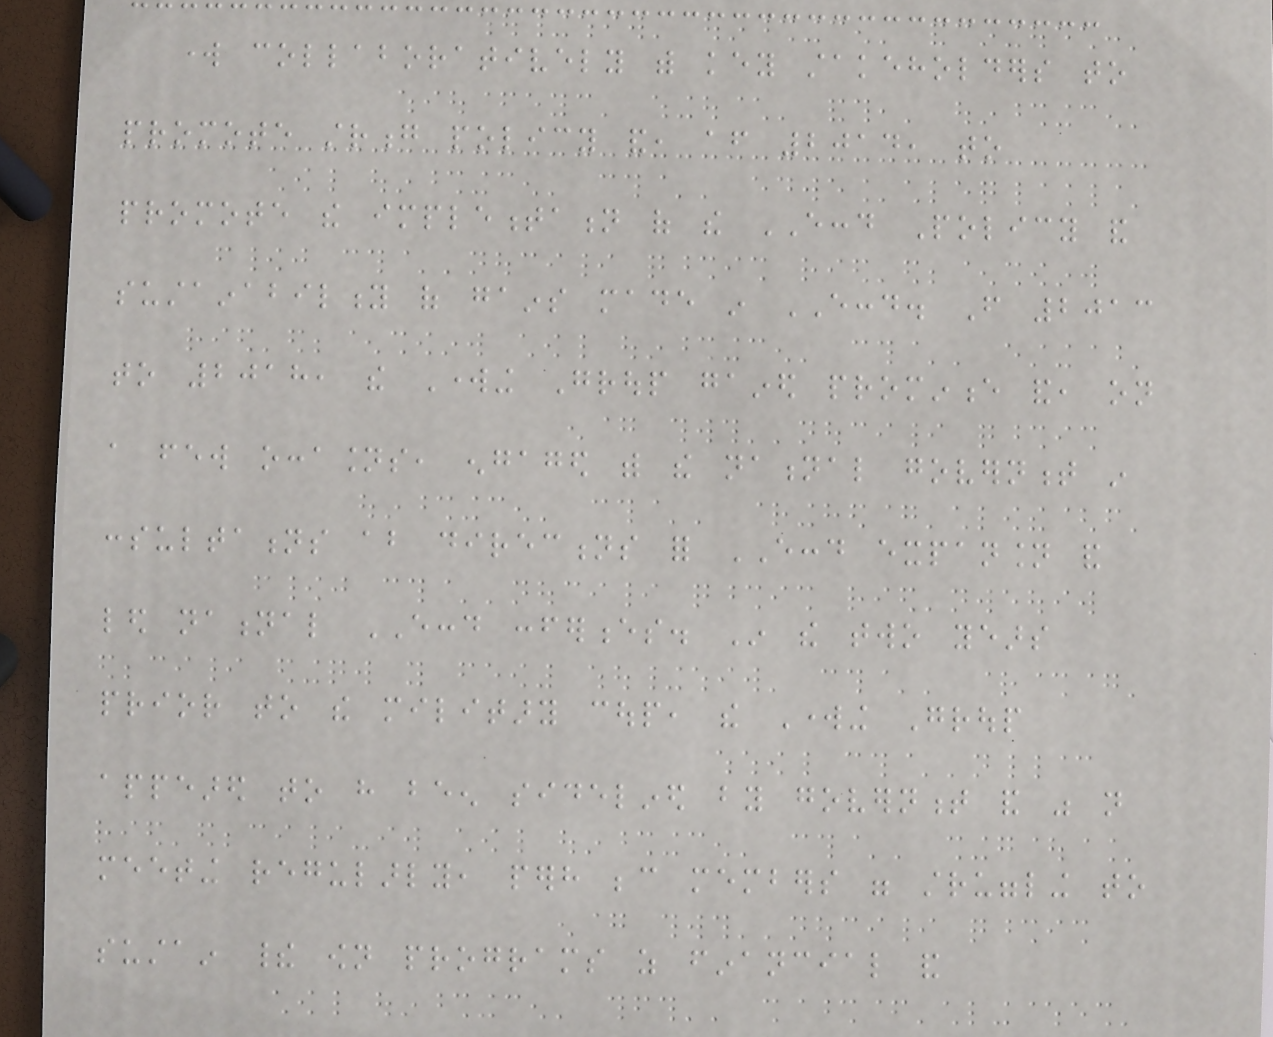work collaboratively with key stakeholders to
promote strong policy and, after 2014, to
promote the implementation of the ECCD Policy and
sustainability of gains made in ECCD. From 2013
to 2018, the Working Group gained prominence and, on
a few occasions, engaged with the national government in
consultations about directions for ECCD expansion and
led national ECCD conferences. In the two years
prior to the military coup, the Working Group
appeared to have been sidelined by government and was not
meeting regularly, perhaps because members were struggling to
sustain their own programs as financial and
